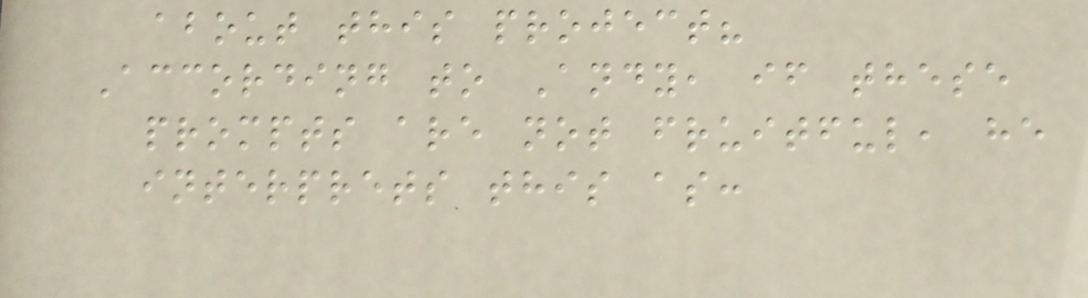about this project?
According to Andy, if these
prompts are not fruitful, he
interprets this as:
